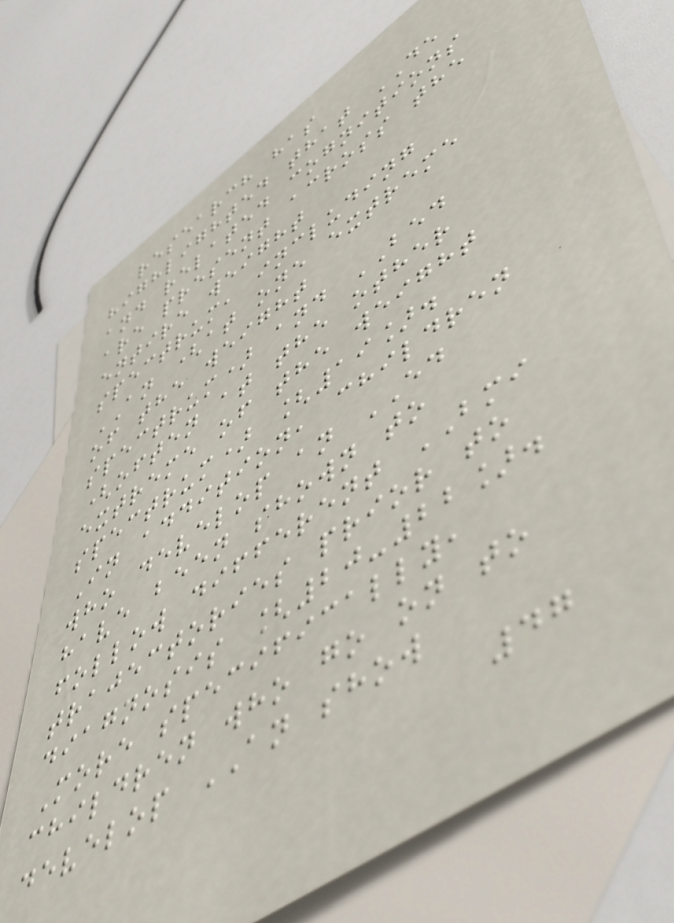research has
highlighted that DE
and related cognitions
are present across the
entire weight
spectrum, including
AN (at one extreme
of the weight
spectrum) and BED
(often at the other
extreme of the weight
spectrum) [19].
In addition, children
who develop an ED
have been shown to
follow different BMI
trajectories prior to
diagnosis [20-22].
More specifically,
children who go on to
develop AN show
47
